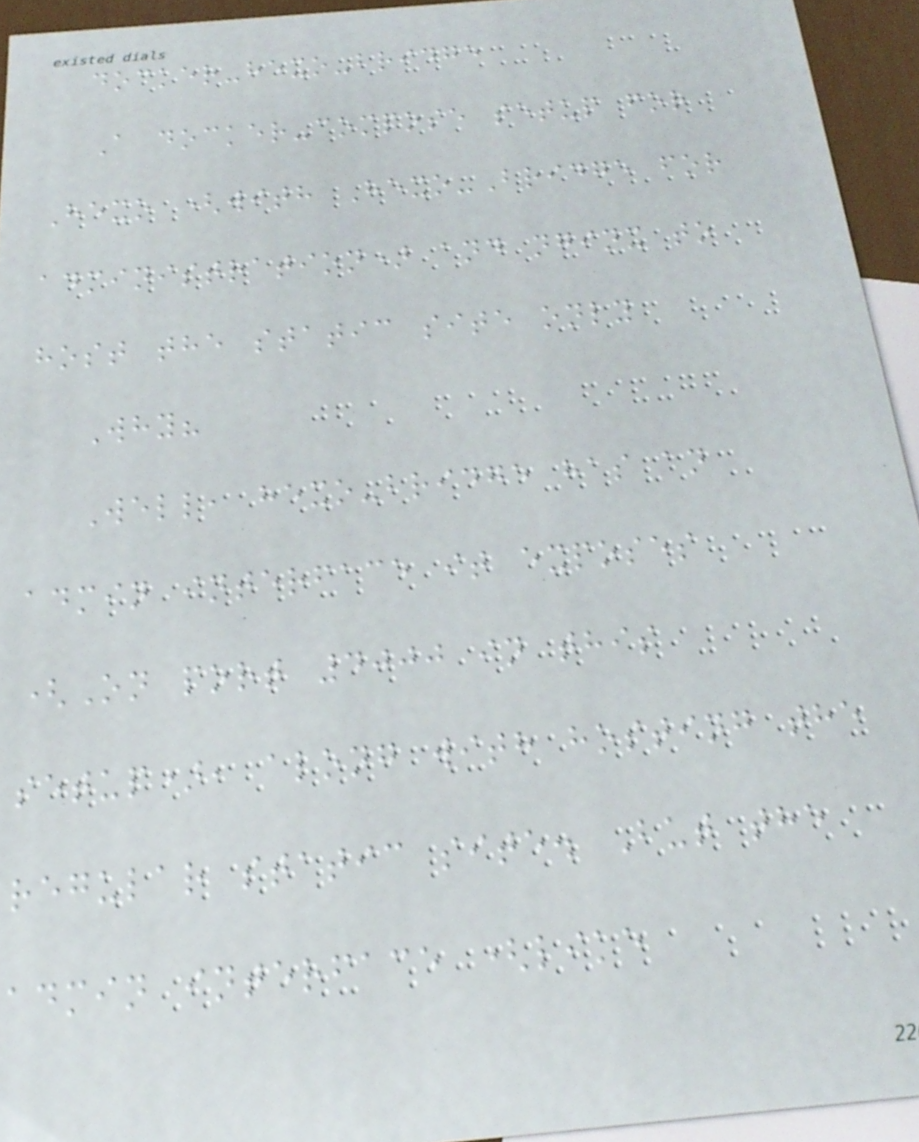docker-hexo-bridge
A docker-compose setup for
Hexo (with Hexo-Bridge for
administration) and nginx to
host the static site only
Why?
Well, hexo-bridge has an
admin interface it exposes
(On port 4000 in this
setup), along with hosting the
regular static site. But the
admin interface (like
